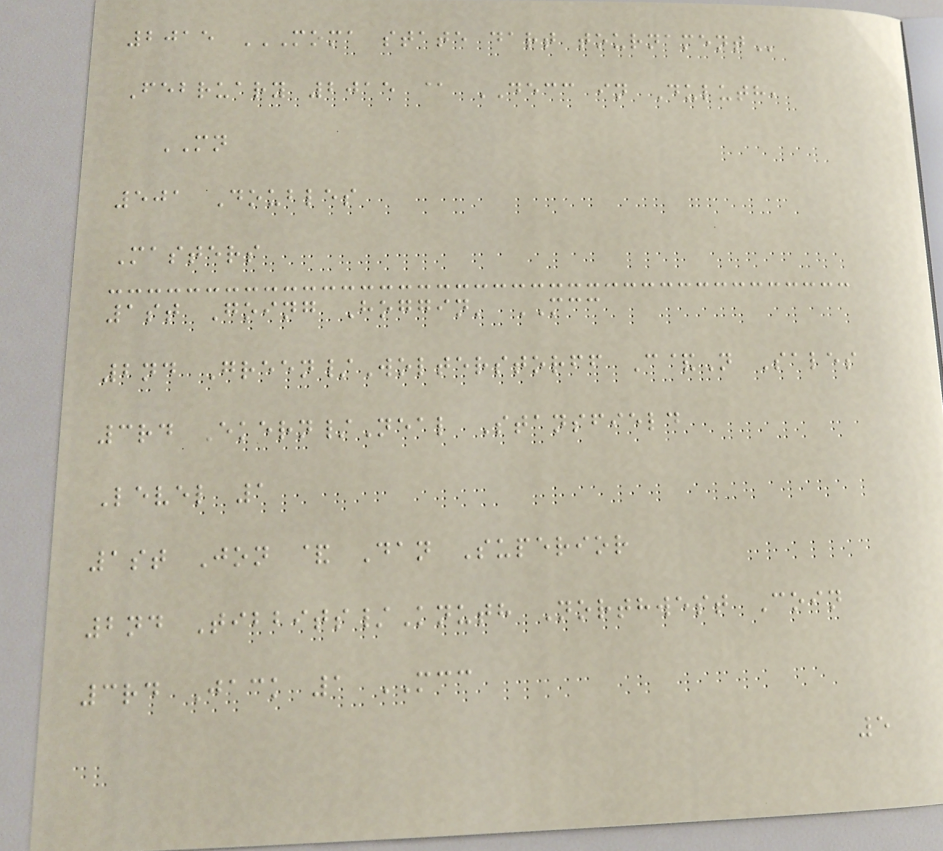2015 MOMA STATE DART TOURNAMENT
February 2015 @ DECC in Duluth,
MN
501 Doubles
Masters
1st Going Hoggin' MCC
2nd Green/Wolterstorff C&N Sales
3rd Ekern/Neal Stansfield
Level 1
1st Jon & Dan Superior
2nd Tibbits/Knuth Northwest Coin
3rd Jack 1 MCC
5
